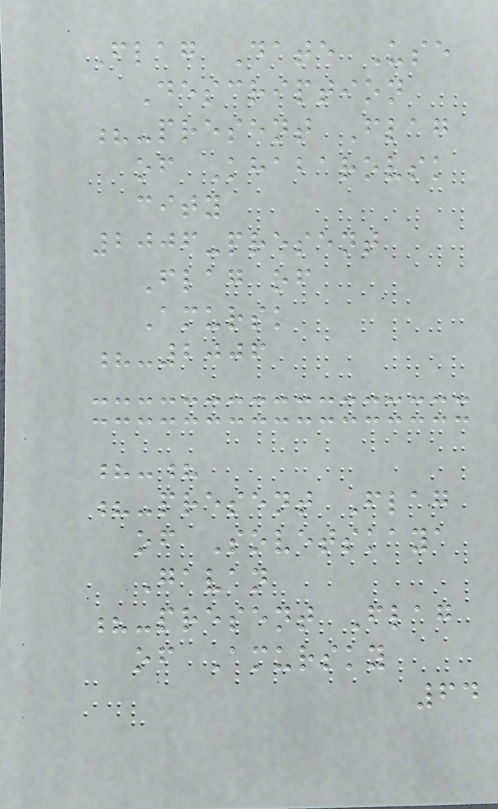Flag Date Use
Description
?-present Flag
of Khabarovsk
city
2006-present
Flag of
Amursk
?-2006
?-?
?-present Flag
of Sovetskaya
Gavan
?-present Flag
of Amursky
64
